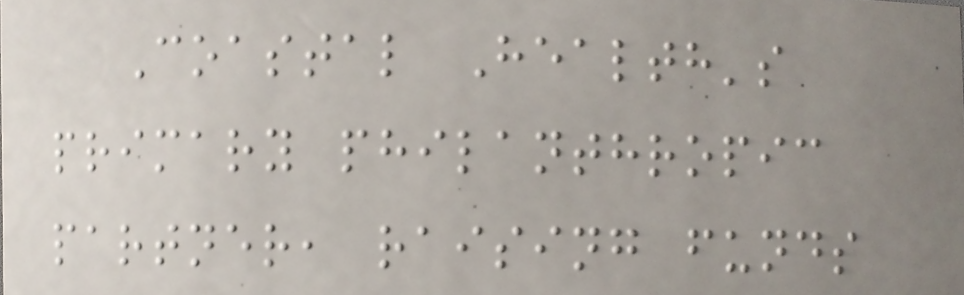Coastal Health's
primary philanthropic
partner, raising funds
